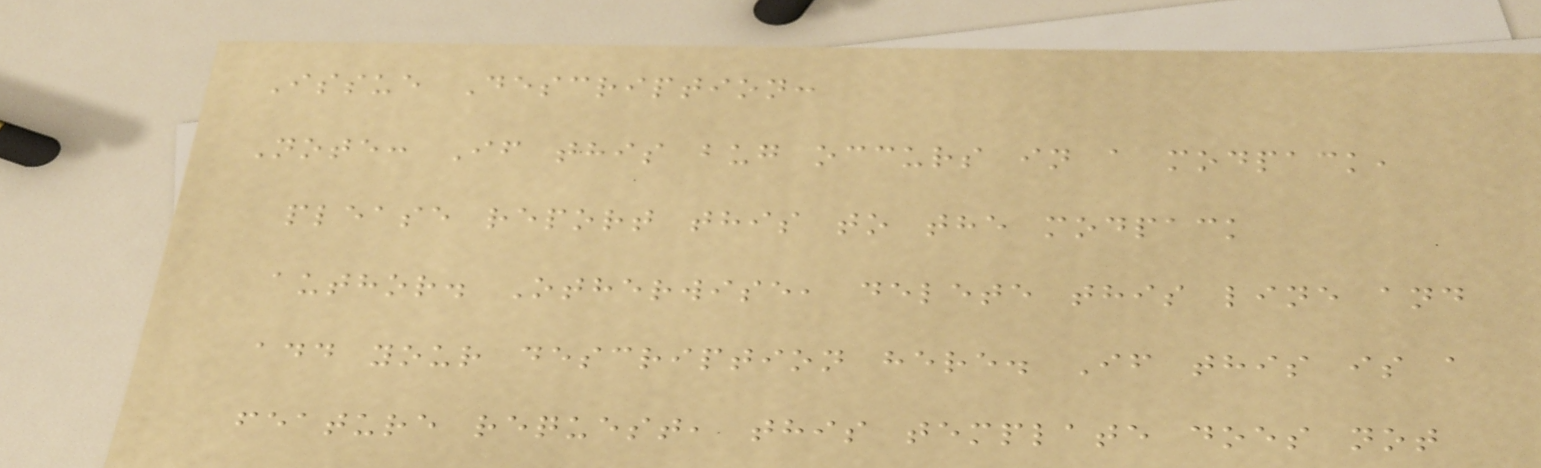Issue Description:
Note: If this bug occurs in a modpack,
please report this to the modpack
author. Otherwise, delete this line and
add your description here. If this is a
feature request, this template does not
